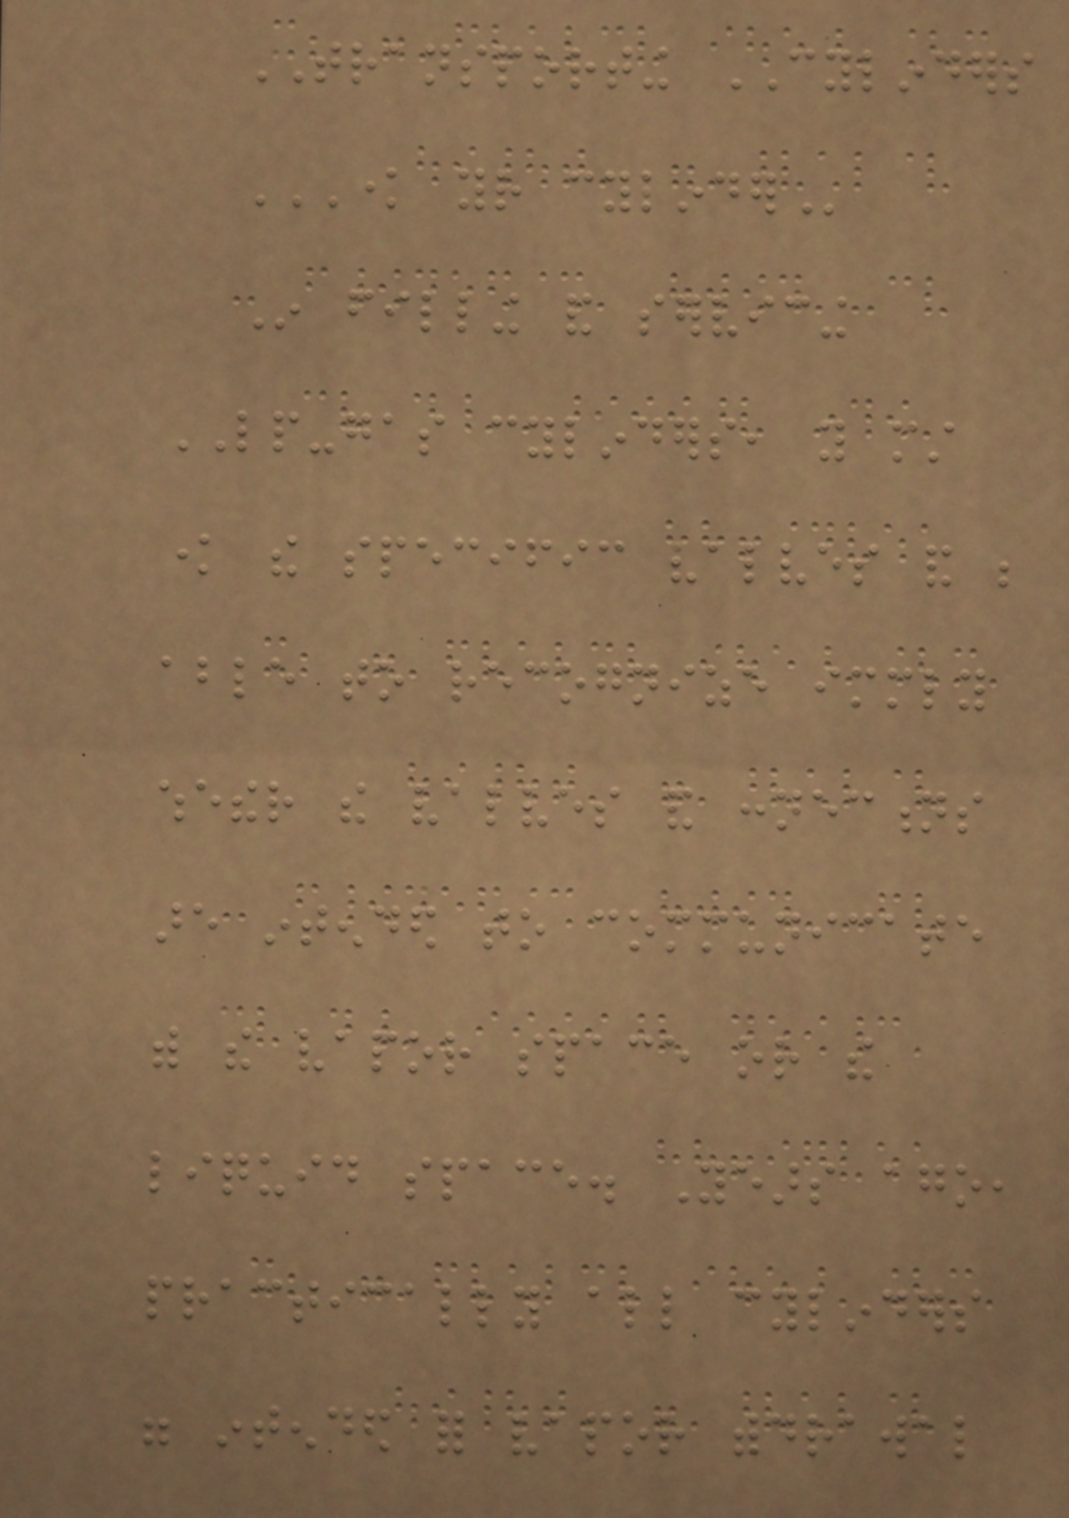TRANSPORTING CYLINDERS
KNOW YOUR CYLINDER
In filling and servicing
LP-gas cylinders, you must
know the specific valves and be
able to recognize immediately
whether the valves and connections
are intended to communicate
with the vapor space or the
liquid space. Years ago,
practically all cylinders
were intended for vapor withdrawal
